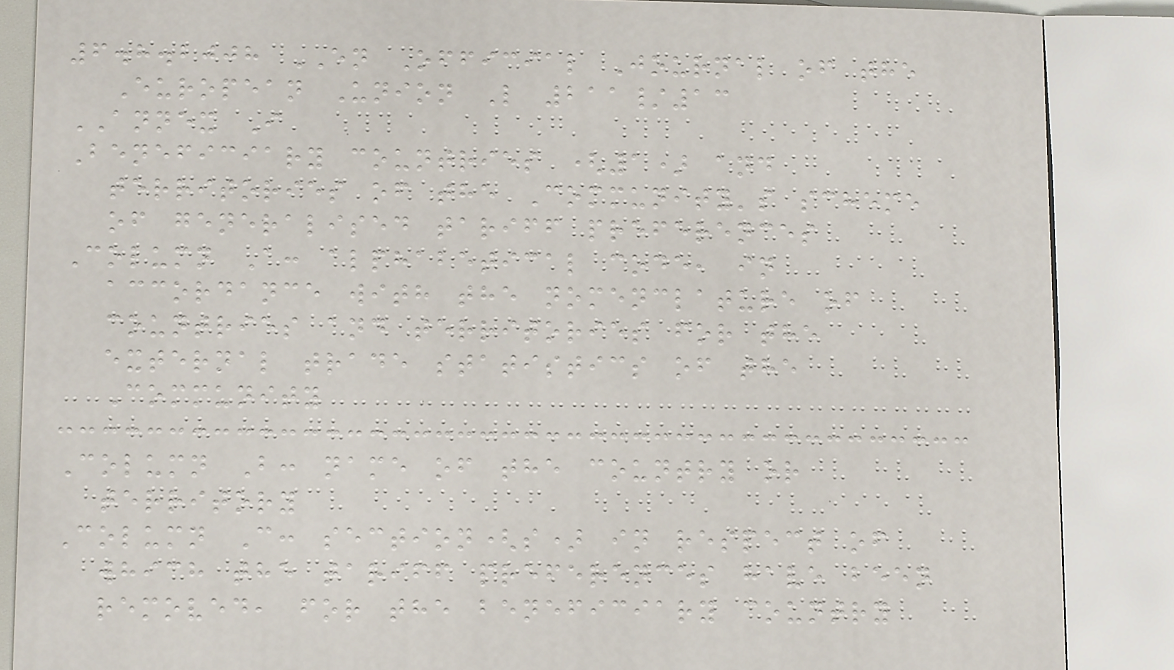6.8.2008 EN Official Journal of the
European Union L 211/13
ANNEX I
Beneficiary countries (1) and
territories of the Community's scheme
of generalised tariff preferences
Column A: alphabetical code, in
accordance with the nomenclature of
countries and territories for the
external trade statistics of the
Community
Column B: name of the country or
territory
Column C: section(s) in respect of
which the tariff preferences have been
removed, for the beneficiary country
